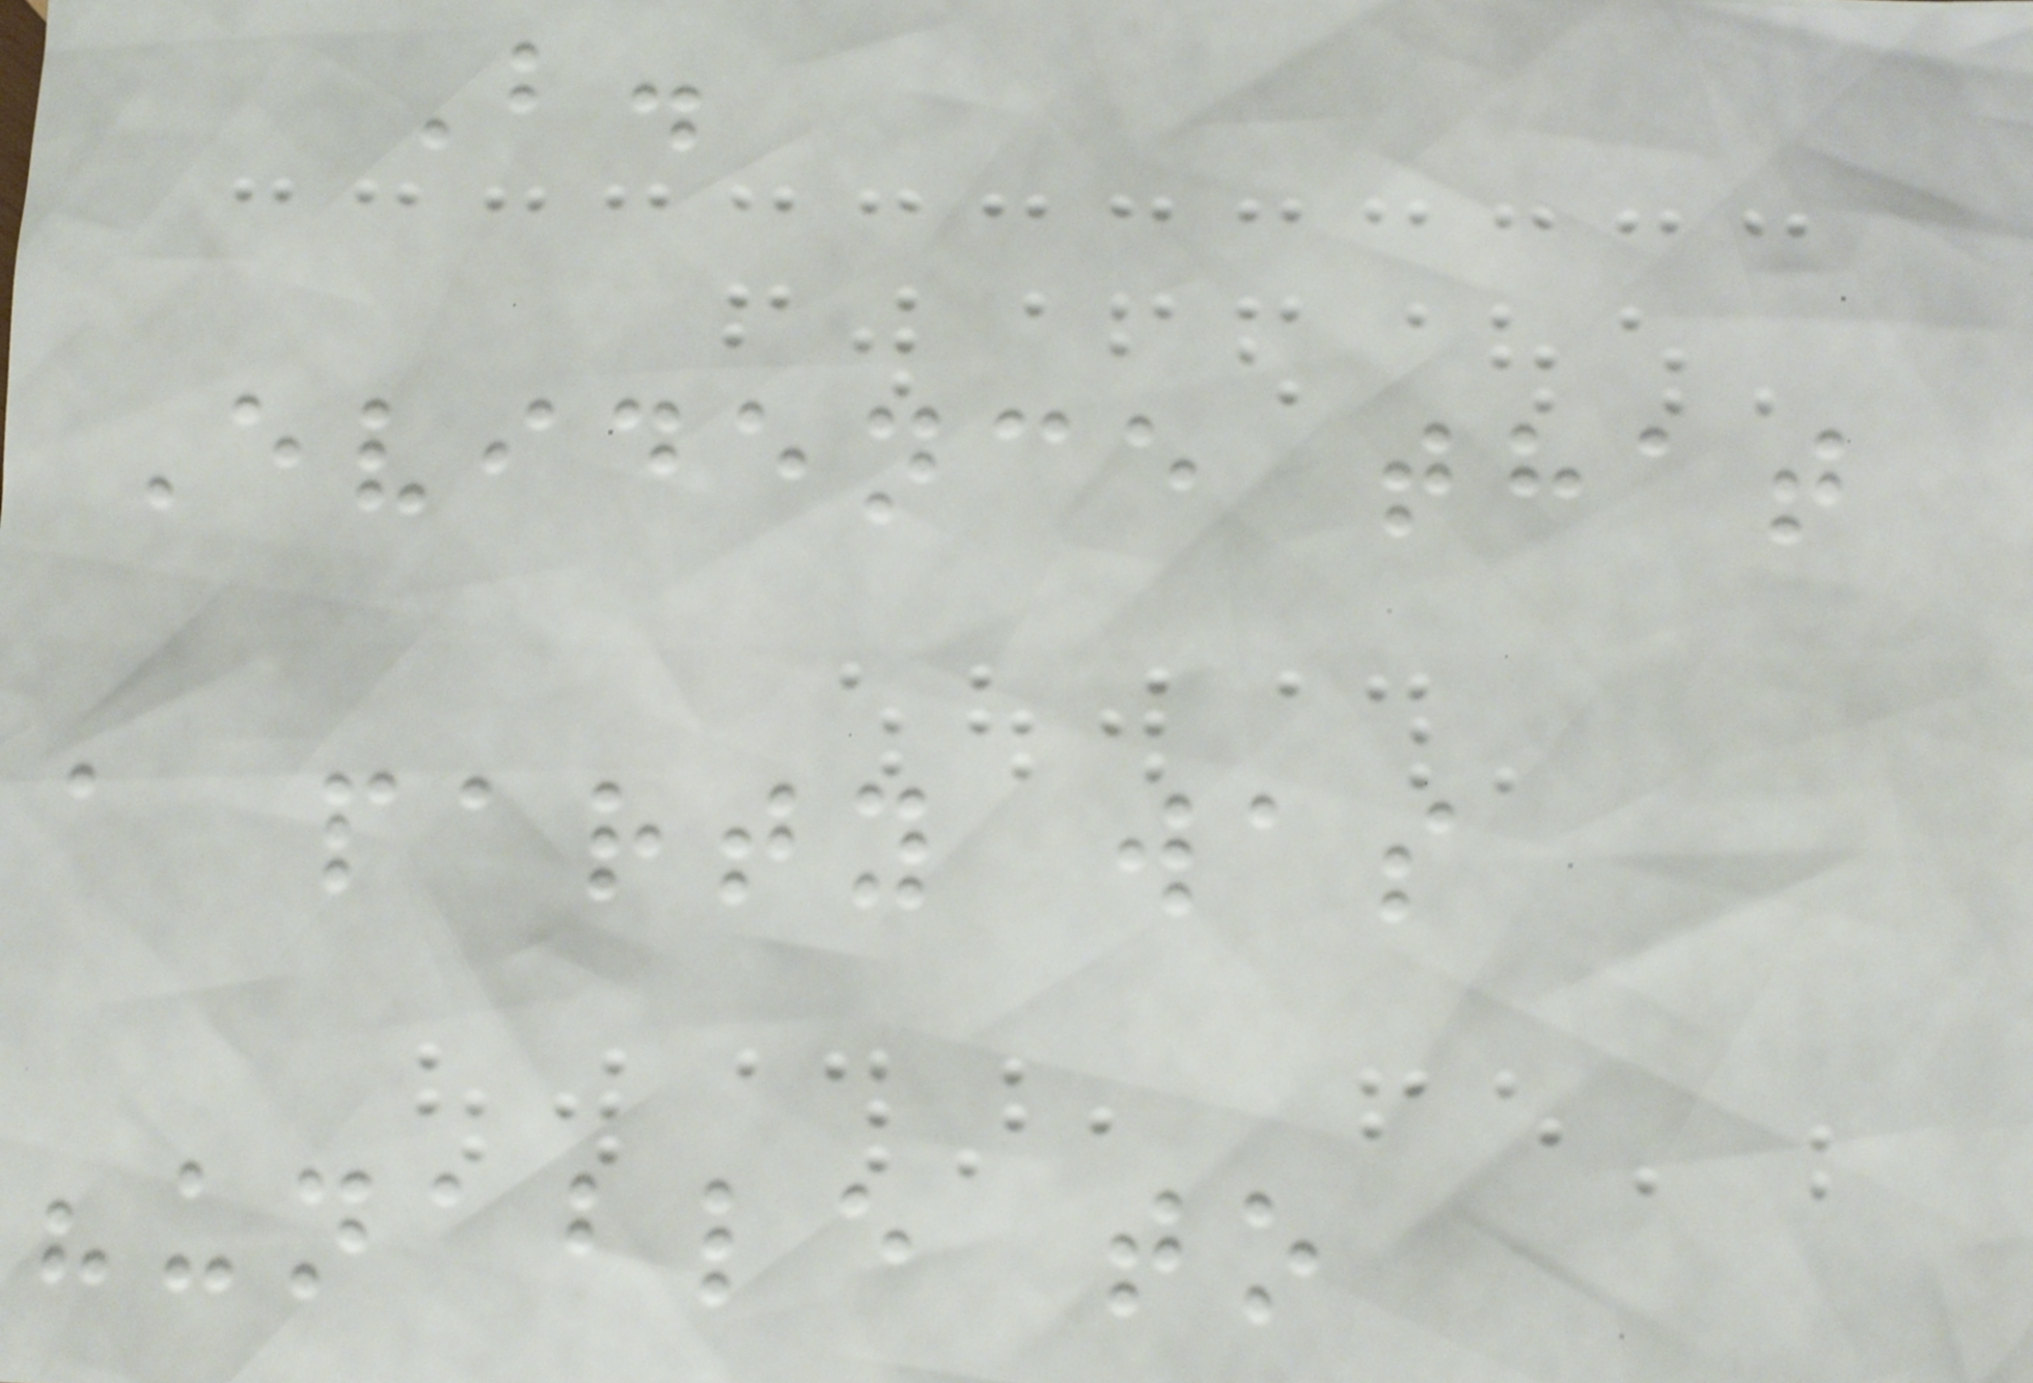B.
Evidence that
a party was
"unable to
